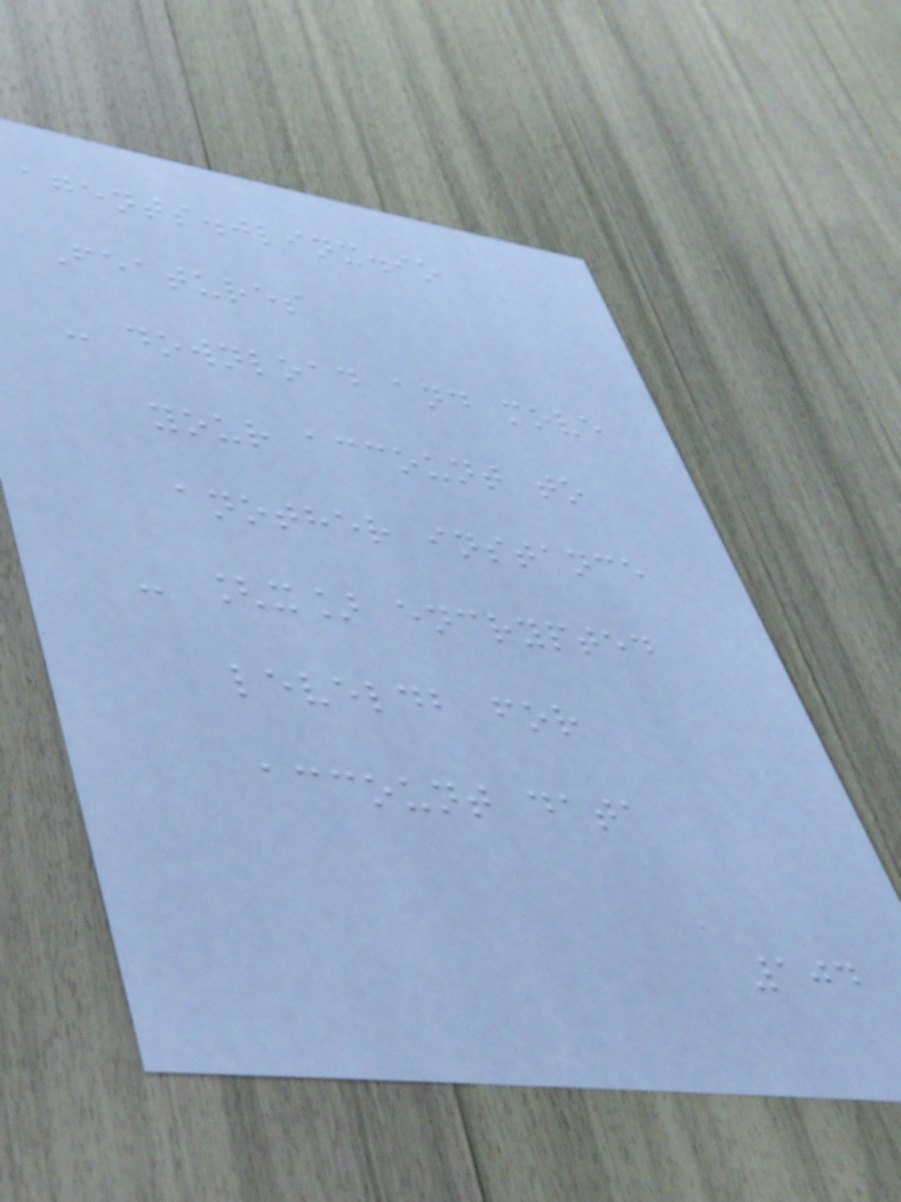agents.jlinx.io
Features
- download and move
your account to
another instance
- [x] encrypted
leveldb for
account data
104
